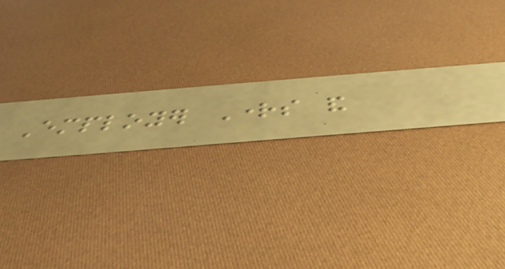Employer Rights and
